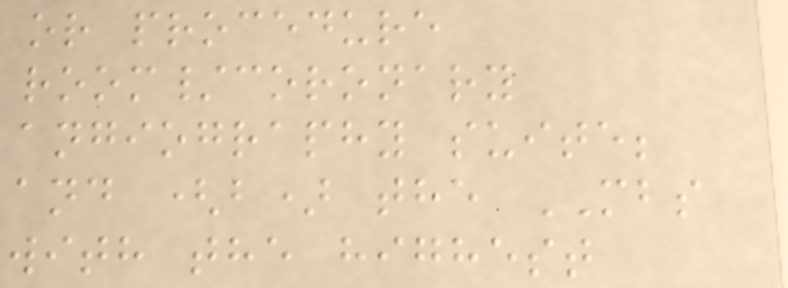or procedure
room/coronary
angiography suite;
and (b) the MBS
with the highest
